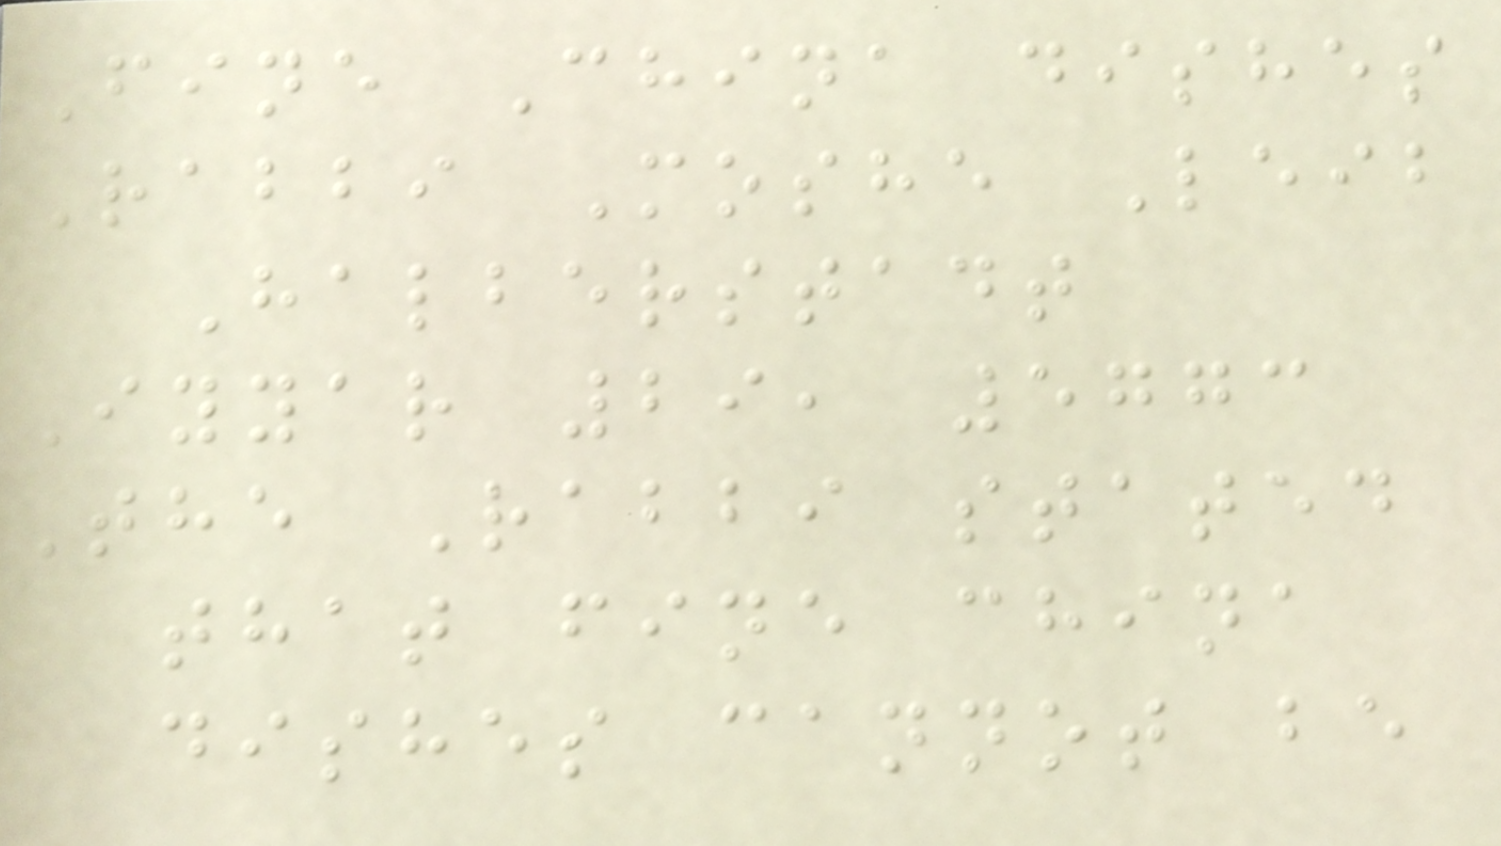Fine China dishes
Rabbi Moshe Leib
Halberstadt
Iyyar 29, 5773
The Rabbi stated
that fine china
dishes cannot be
